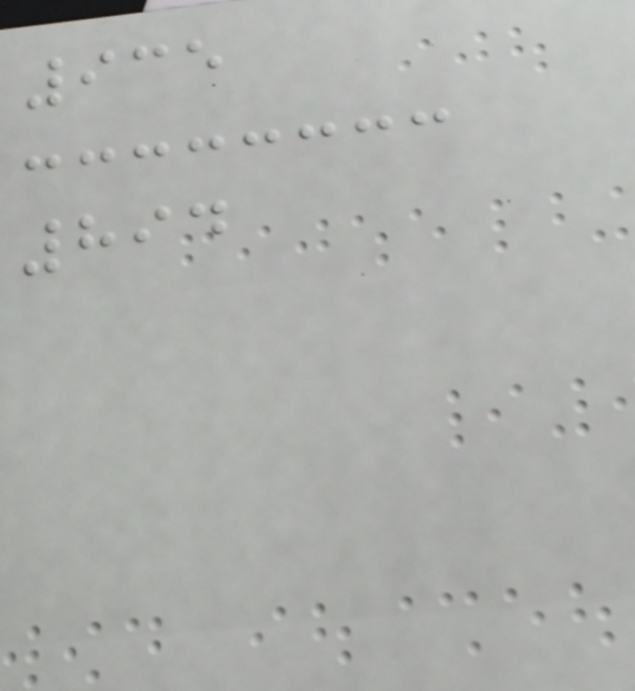935
894
